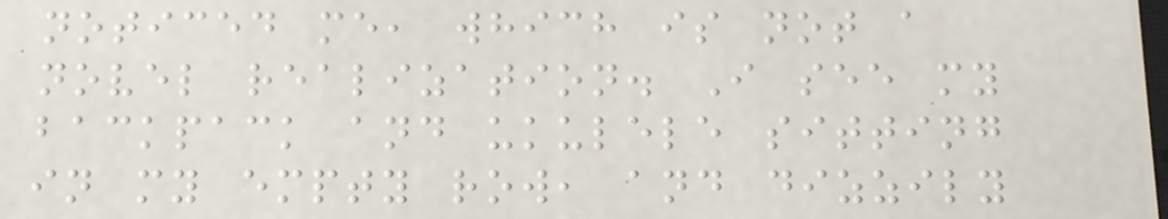noticed me, which is not a
novel realization. I see my
backpack and ukulele sitting
in my empty row, and dizzily
